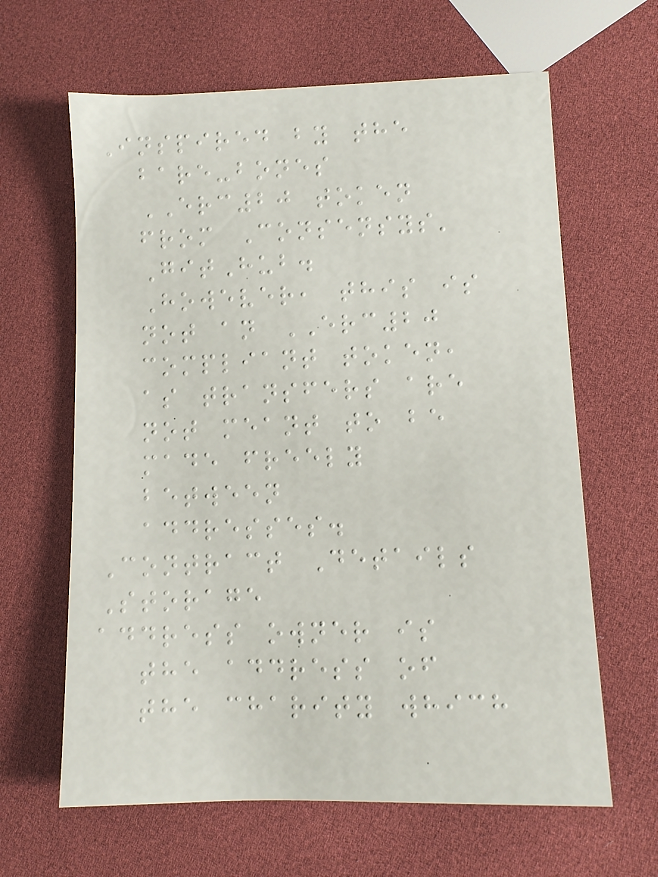Inspired by the
bare-bones
ERC20 token
from Consensys'
GitHub.
However, this is
not an ERC20
compliant token,
as transfers are
not meant to be
made freely
between
addresses.
Contract Details
Storage
address owner is
the address of
the charity which
